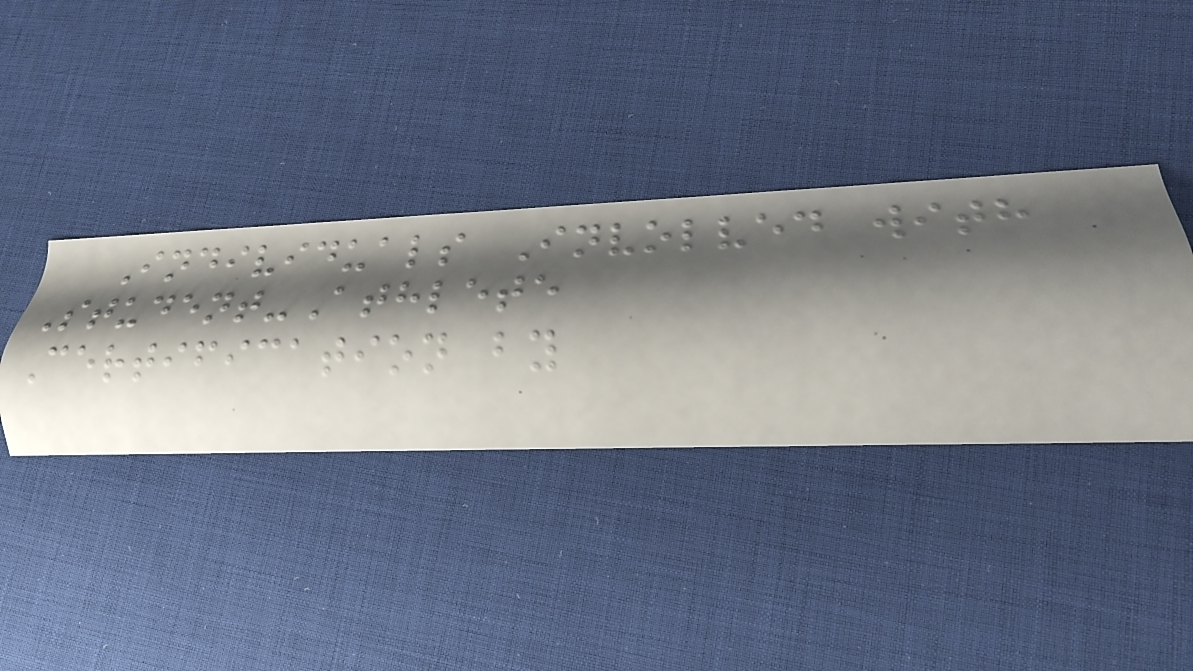Individuals Involved with
Student-Athlete
Certification by
